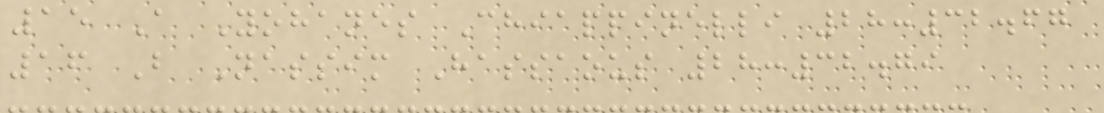15 A Yohanes Chiappinelli 28:32.67
16 B Nassim Hassaous 28:32.79
